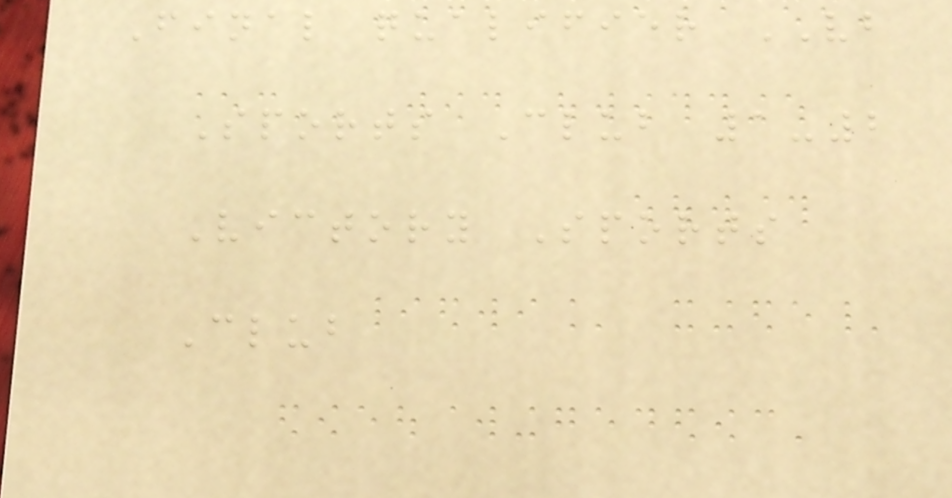Final qualifier VB
Sports Club 1-2
Victory Sports
Club
